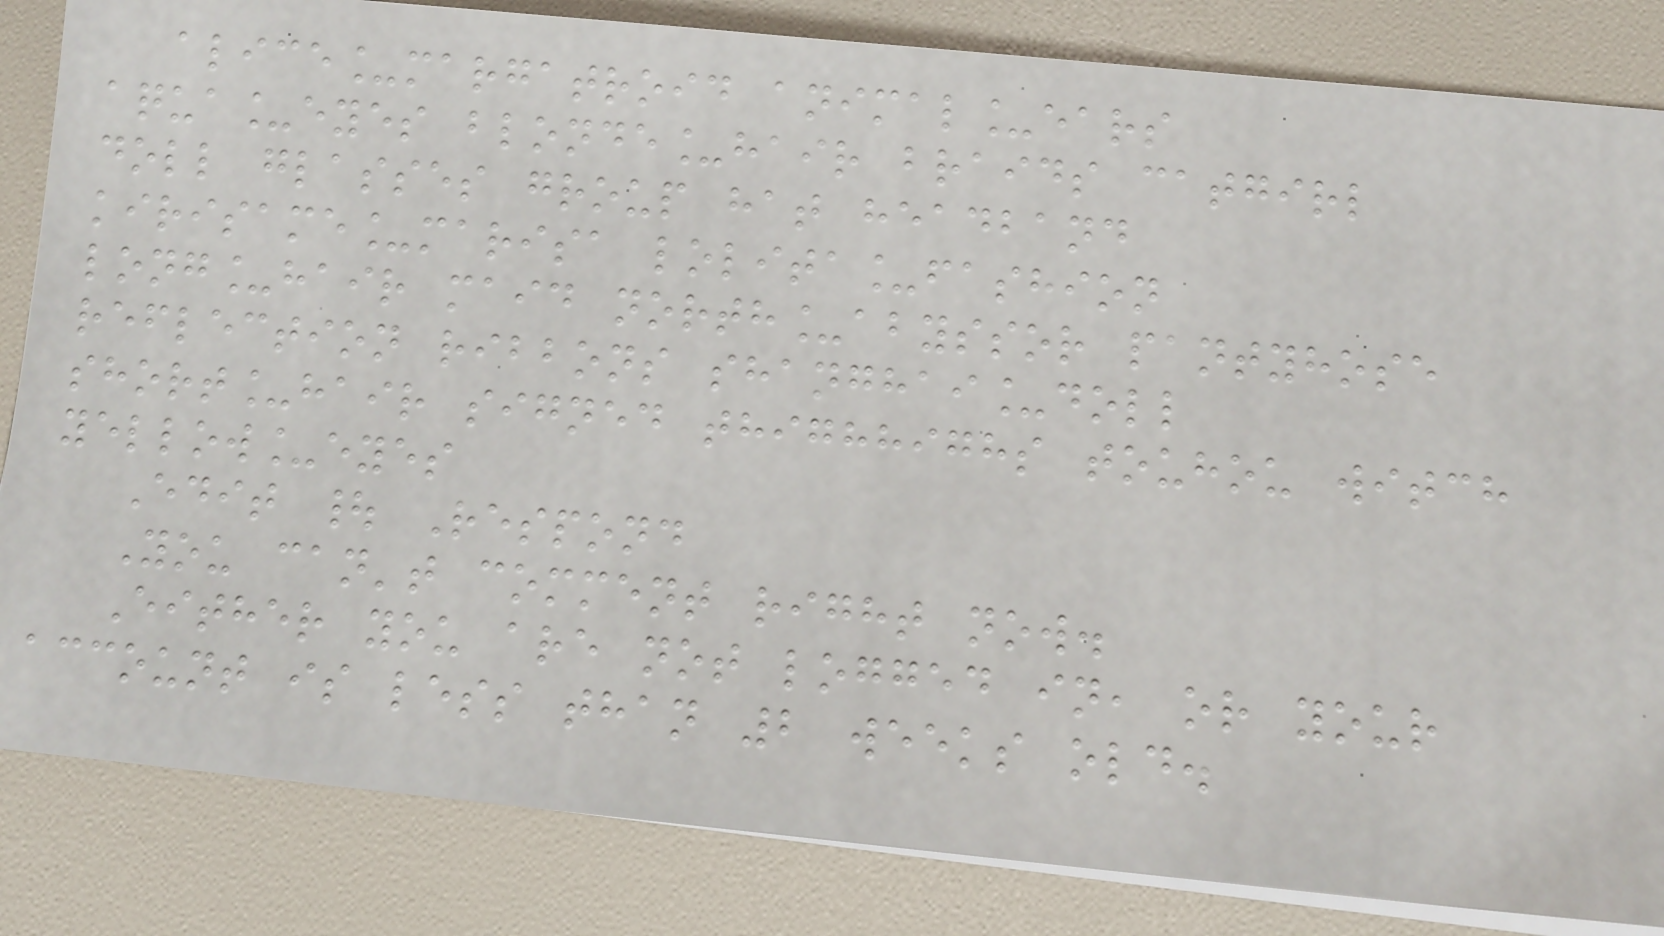alice_margatroid animal_ears
aqua_eyes blonde_hair braids catgirl
doll glasses group hat headband
kirisame_marisa lolita_fashion
long_hair maid north_abyssor pantyhose
reflection ribbons shanghai_doll
short_hair signed thighhighs touhou witch
yellow_eyes
Edit | Respond
You can't comment right now.
Either you are not logged in, or your
account is less than 2 weeks old.
